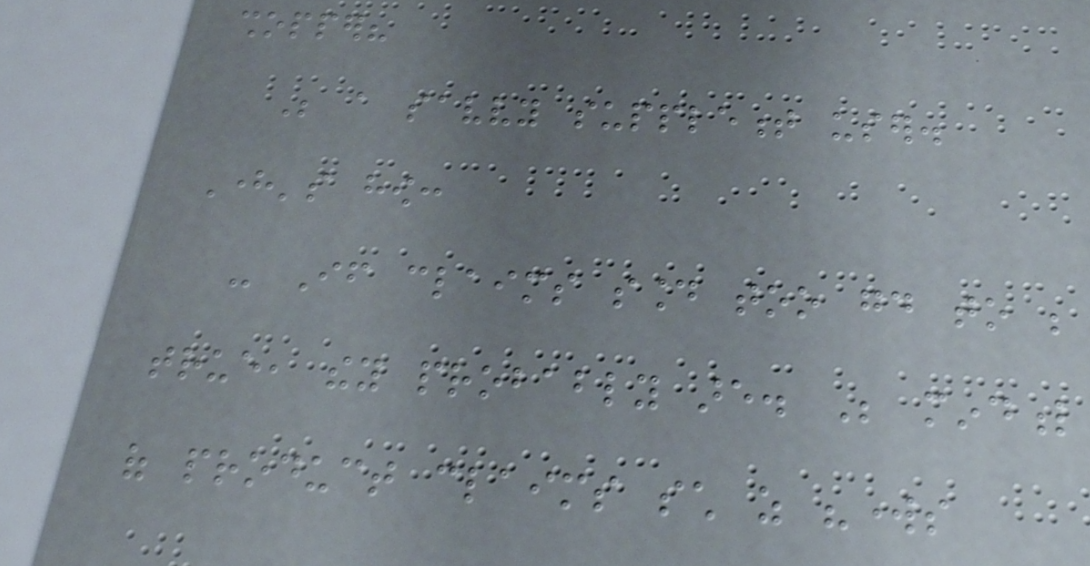shopper?
Be a savvy supplement user.
Here's how:
- If claims sound too good to be
true, they probably are. Be mindful
of product claims such as "works
